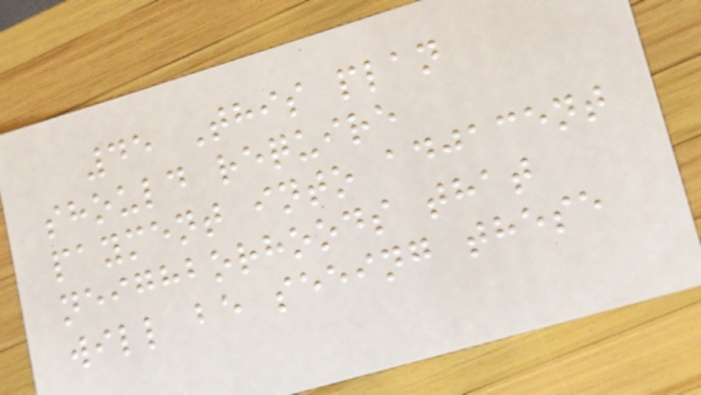45 This plan
should require
payment into adjacent
neighborhoods that
will be seeing these
